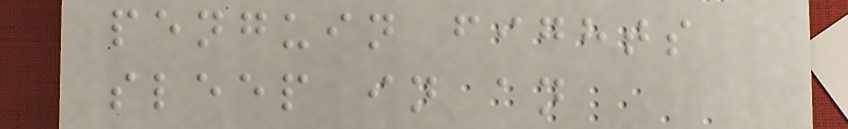penguin fights
sleep in an
